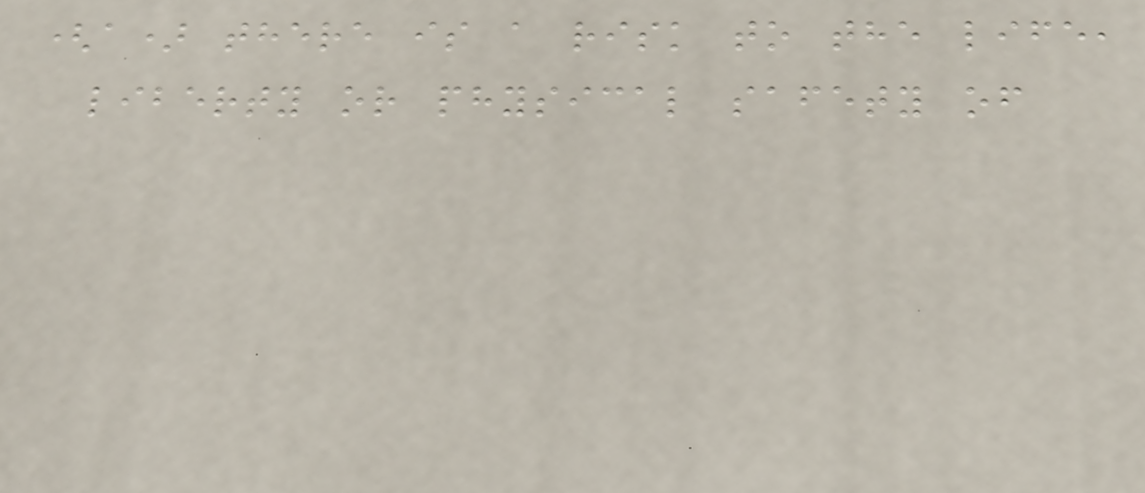(a) there is a risk to the life,
liberty or physical safety of
